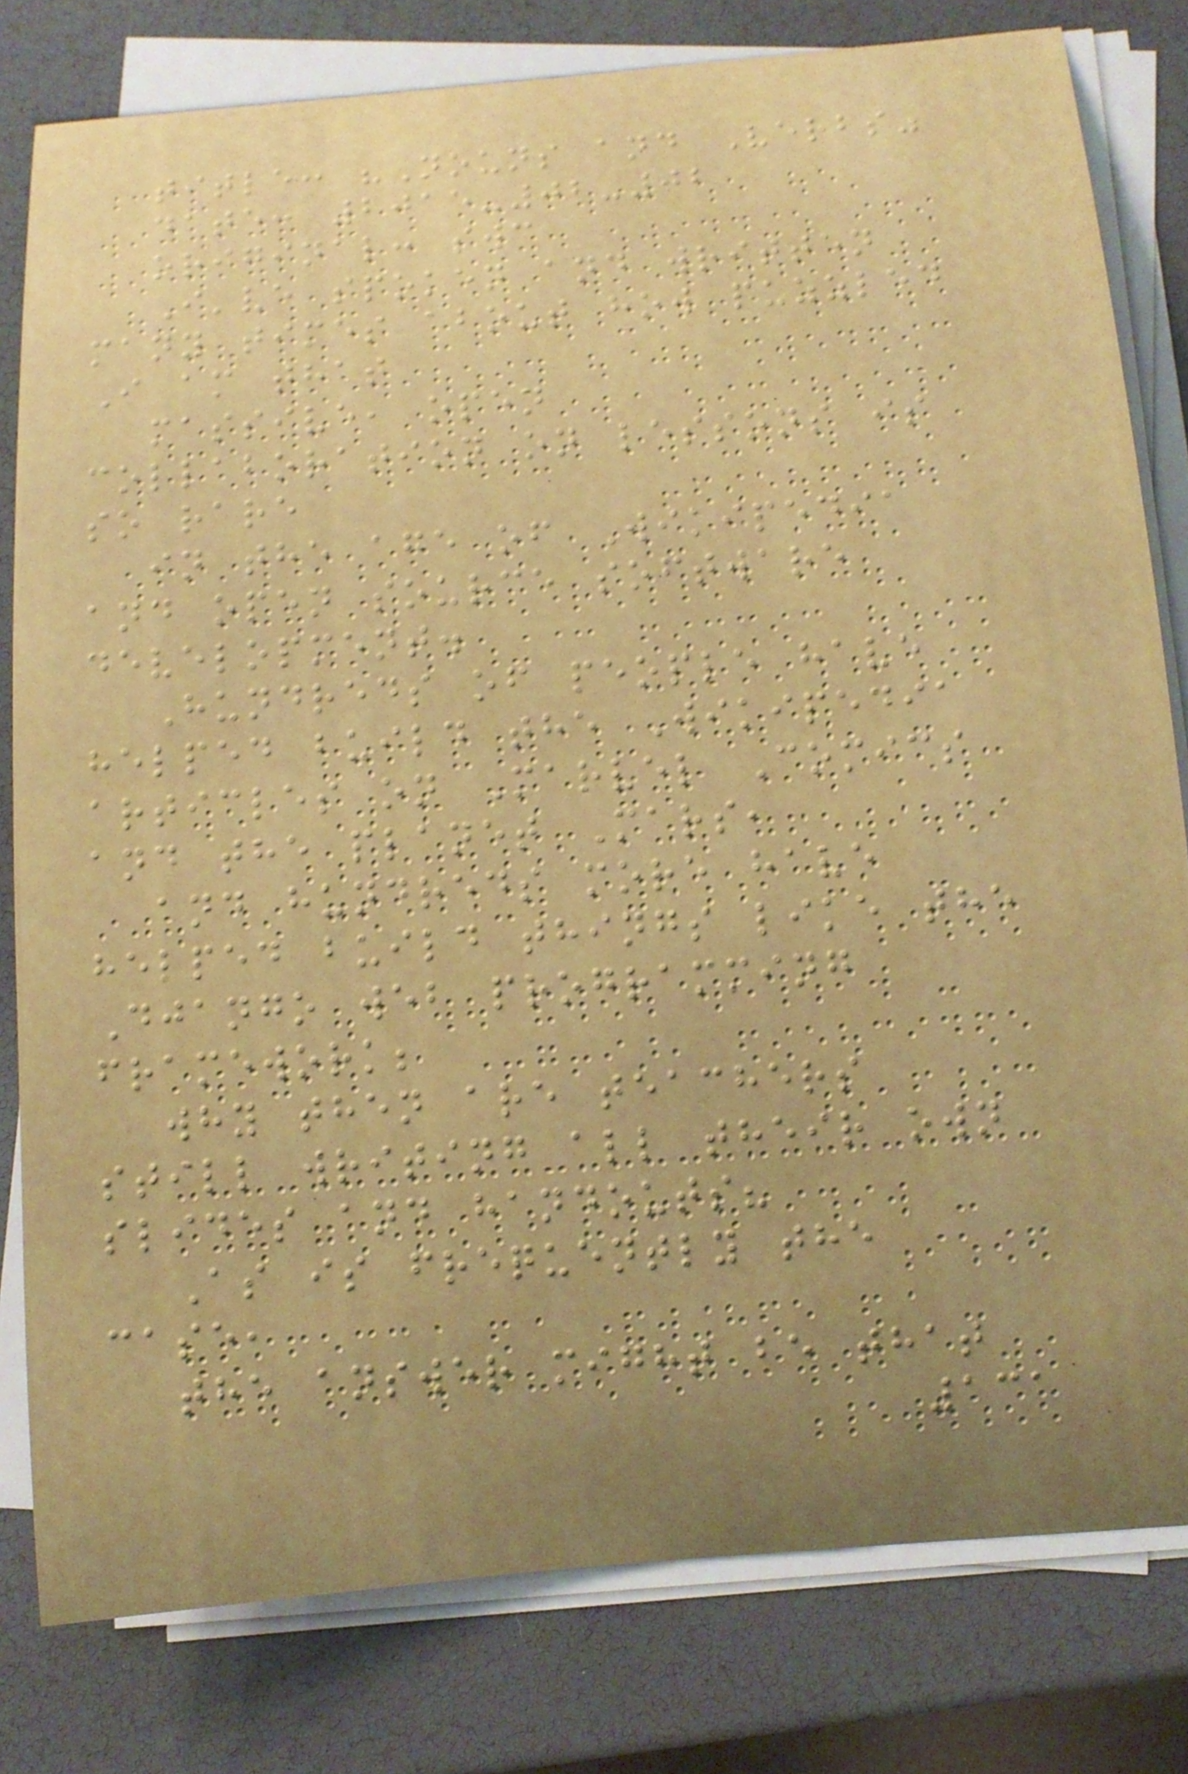title: "Nouns and Verbs"
date: 2015-02-02
original: swc
I've spoken and written
many times about how puzzled
I am that
massive, open
collaboration on lessons is
so rare
in the age of Wikipedia
and open source software
development.
Hundreds of people have
helped build the Wikipedia
articles on Marvel Comics
and the planet Mars,
and hundreds more have
helped build things like the
Django web programming
framework;
why then are teachers
still writing all their own
slides and handouts?
As is frequently the
case,
the answer might be that
131
